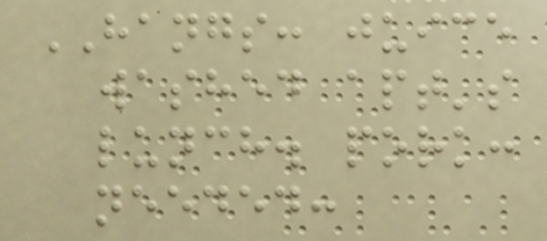HANGS: juice
washed apt's
lunch. pork:
needed:
